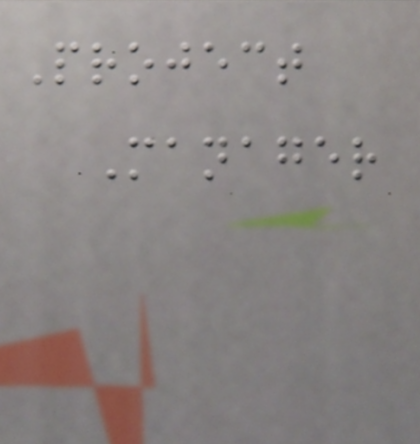Project
Manager
